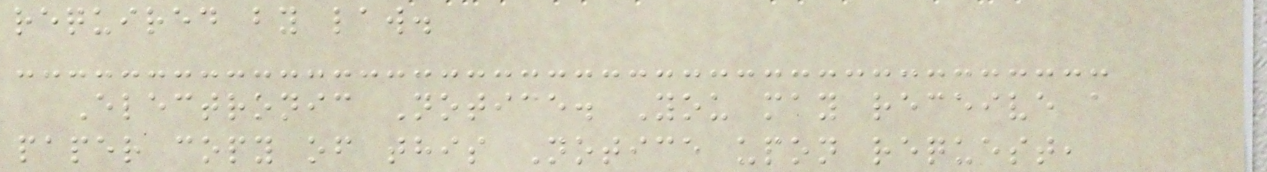required by law.
Electronic Notice. You may receive a
paper copy of this Notice upon request,
